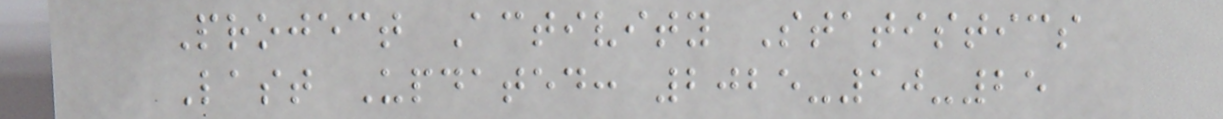Project Activity Statistics
Last Updated: 2025-10-25
